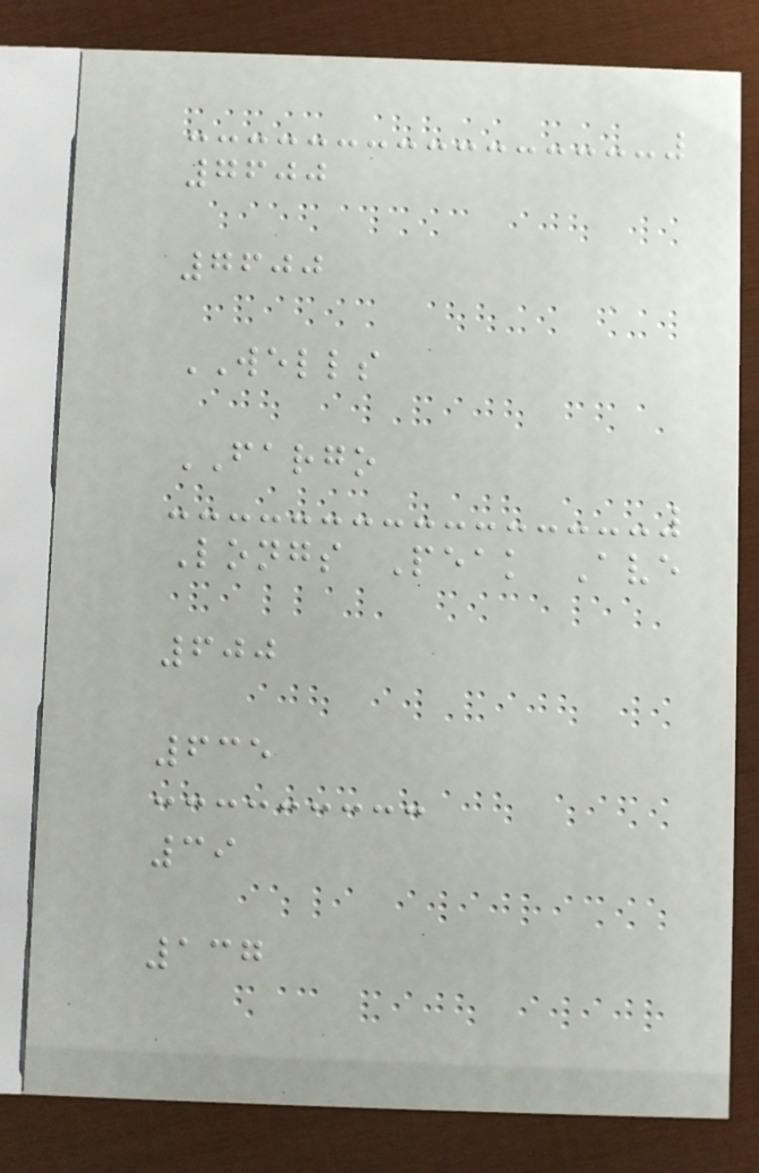7600
7600
WELLS
FARGO
Longs Peak Ave
600
635
39
137
